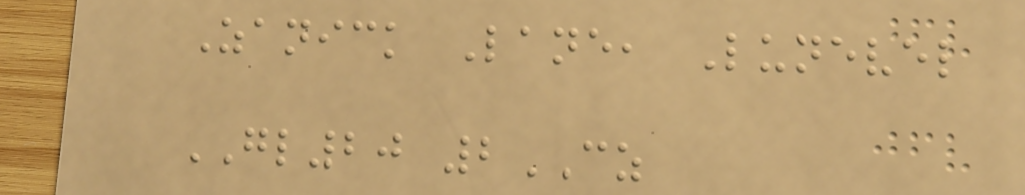Zanick Lane, Lunevel
GL20 2CZ
